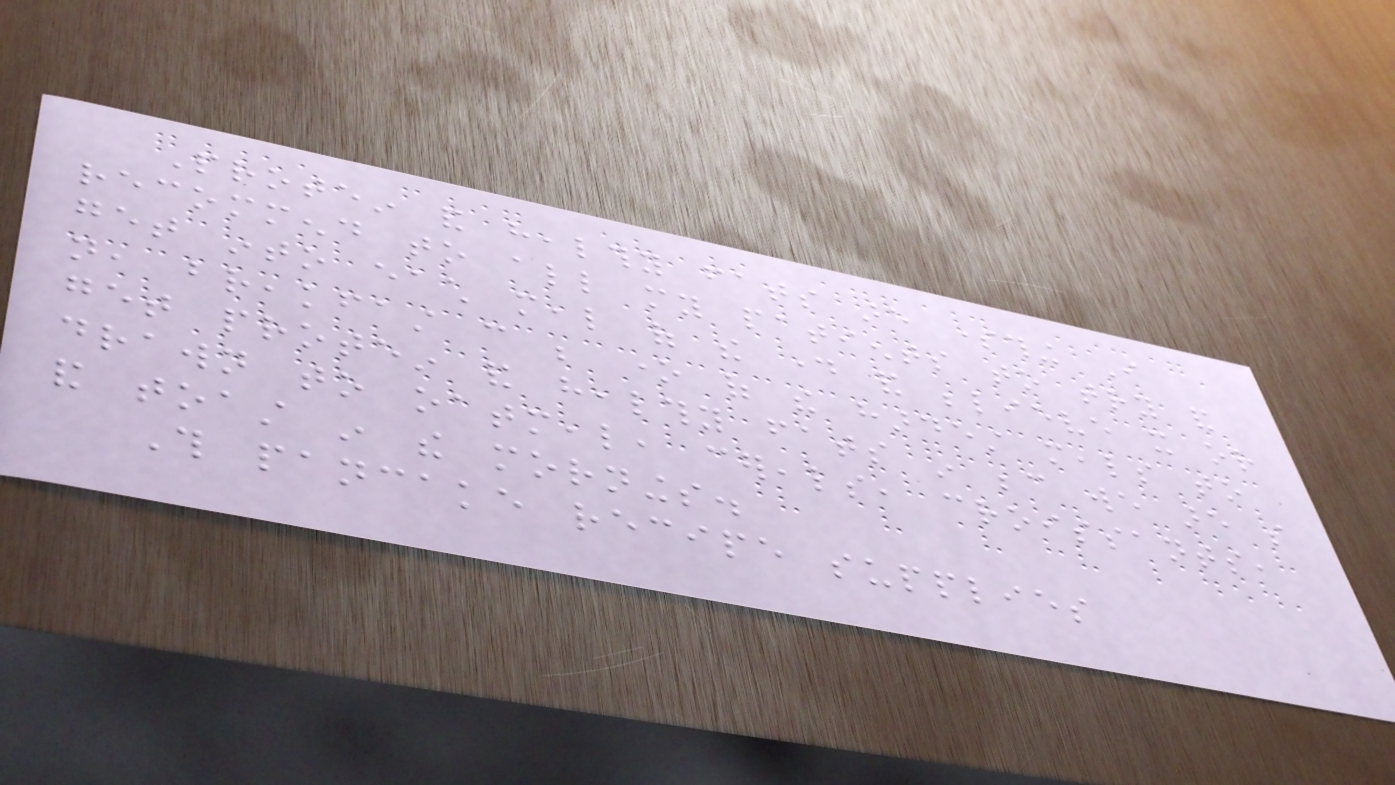Protein and healthy fats are something I
recommend to all my patients to try and
get into each meal of the day and believe it or
not, breakfast can be one of the hardest meals to
get protein and healthy fats in because we are so
drawn to oatmeal, cereals, croissants,
and toast in the mornings.
This pancake recipe supplies
